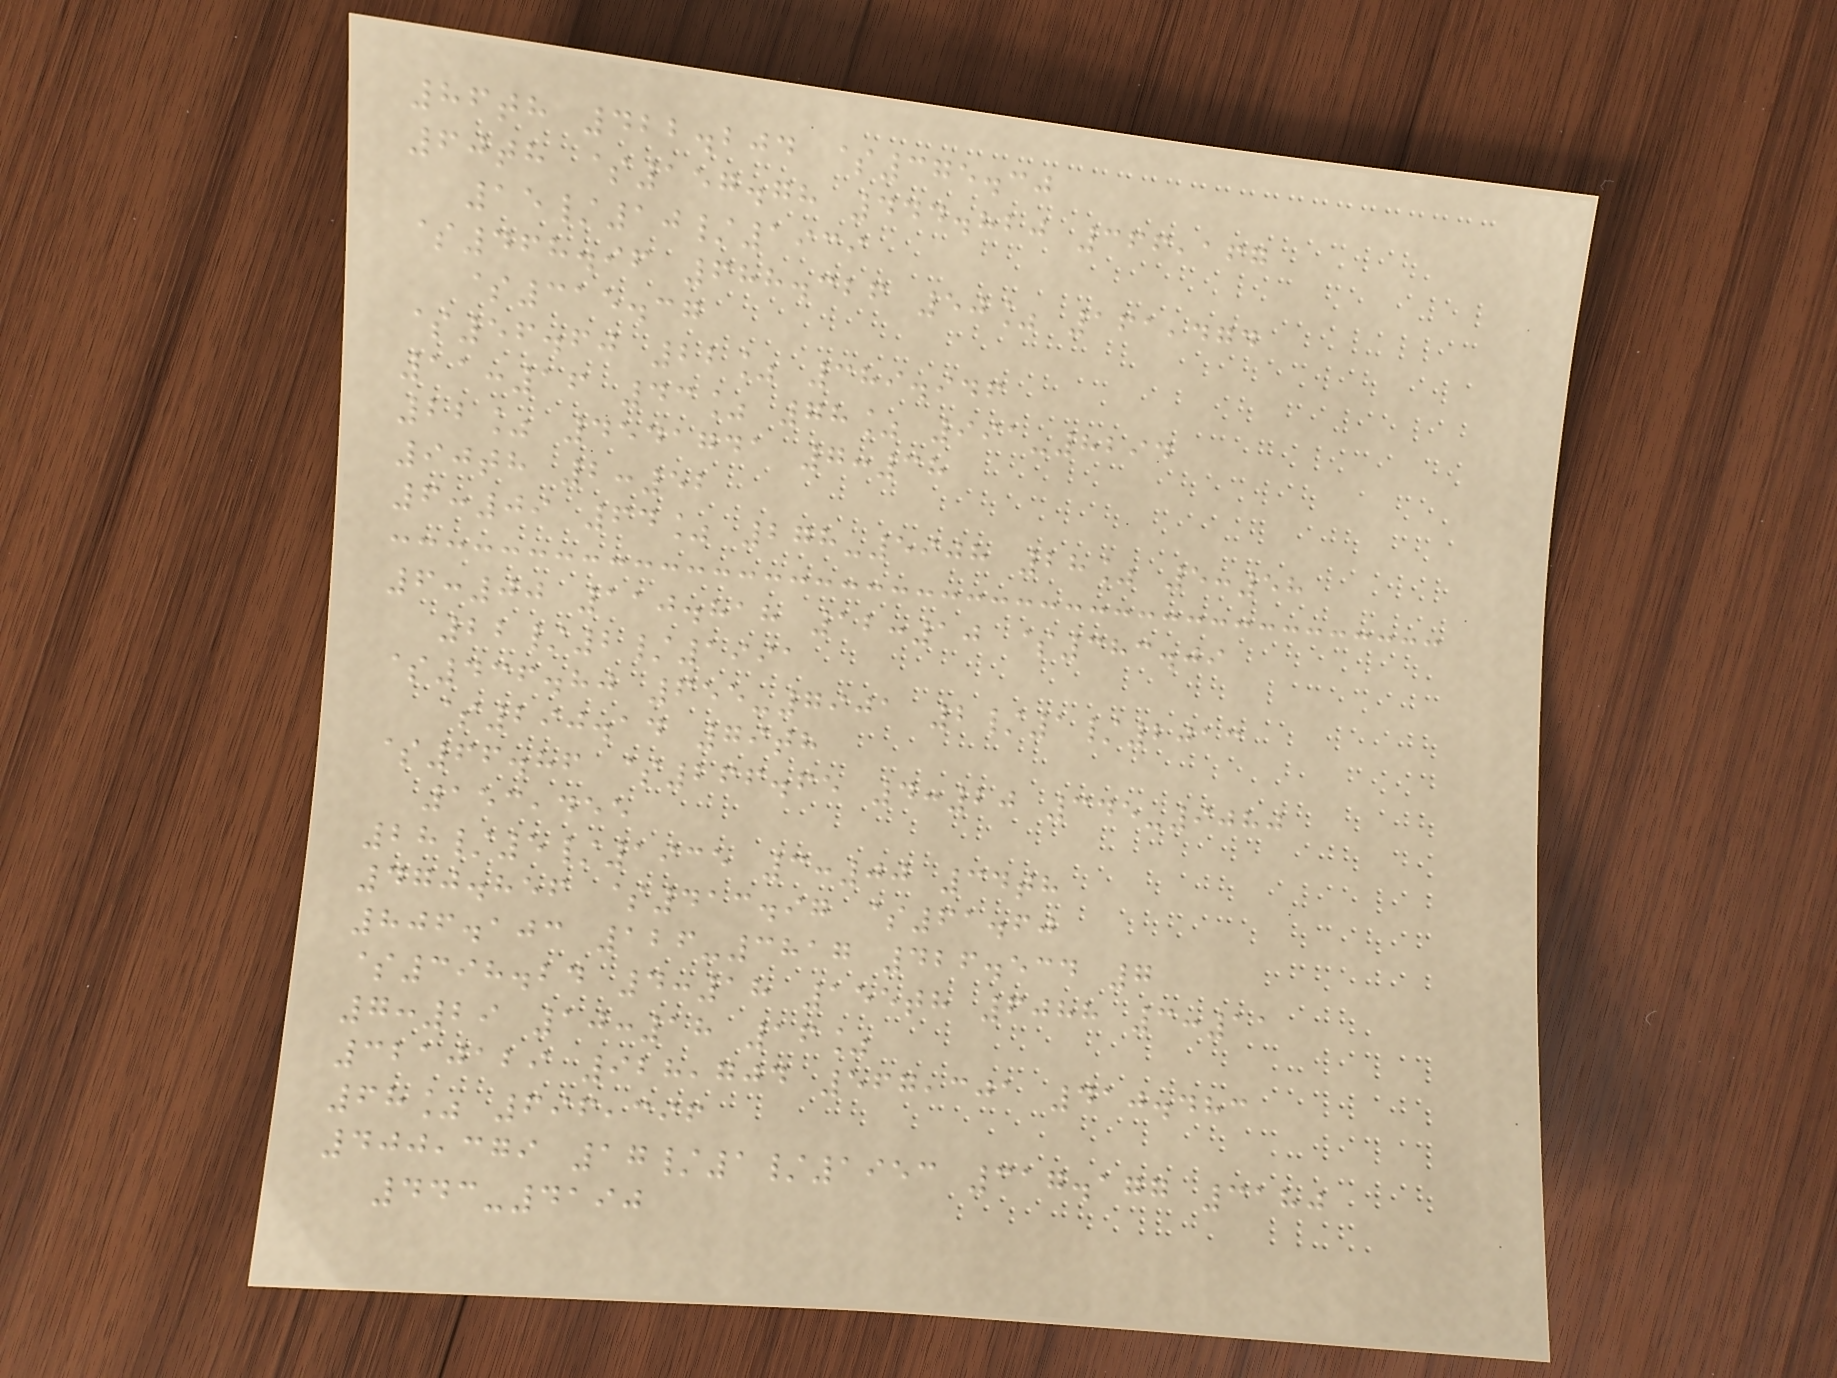86th 422.204 $375.30
60th $157.78 444.820 366,167
15/10/1939
$468.96 688.326 50% 161,474
$315.37
$56.60 22% 389.946
11:16 43% 78% 991-8294
22% 4541741 7:38
90th 2:52
6:09 64% 278-5908 28% 5:58
6:00 110.818 12:10 $383.09
22/2/1991
$436.80 655-7901 2/1/2013
$290.14 79th
$66.86 $266.65 4:20 345-9080
153,455
28/5/1935 3:00 34th
470.856 $413.97 $61.60
806.103 126-3817 426.534 7
$398.24 4:18 155th 6088 3:11
7:29 10:18 16%
3210129 928,704 567,301 410.483
68% 696,396
400,379 17/1/1953 317.177 3180
443-4190
